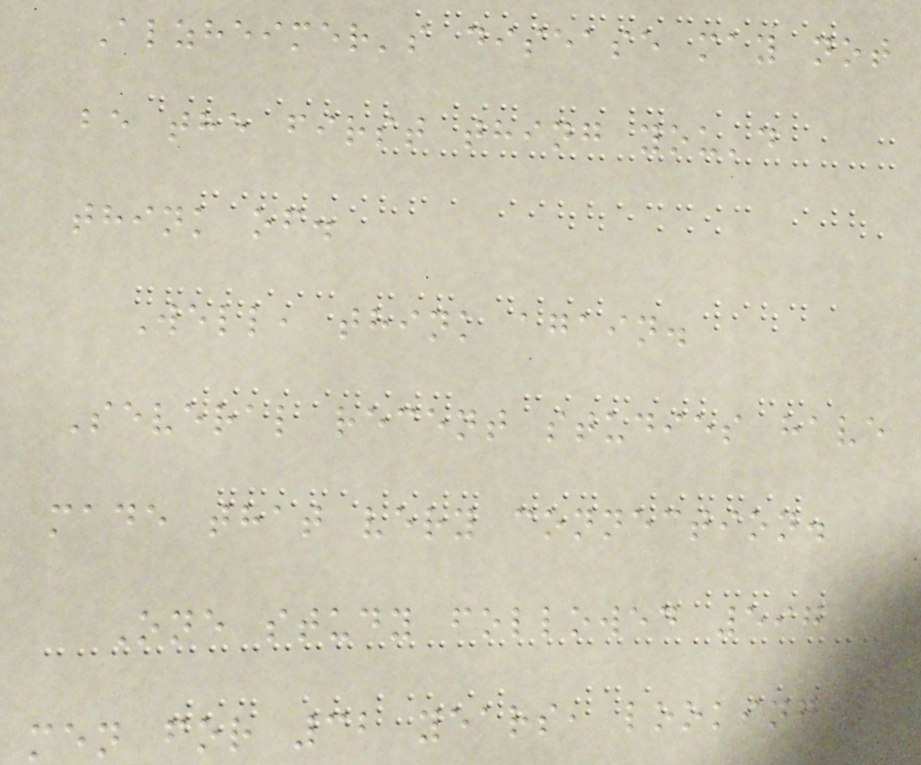Alzheimer's disease may not
be the first thing you'd
think of.
Well, think again.
Several recent studies have
made that very connection.
One study followed 597
men for 32 years, looking
